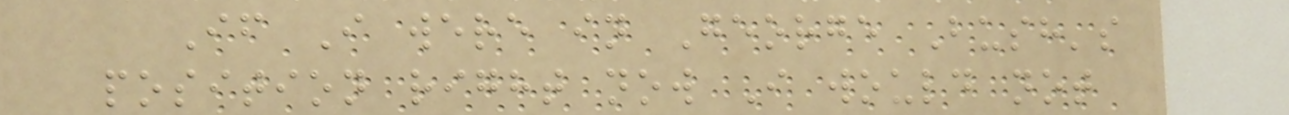If I were in George Bush's
position right now I would not
